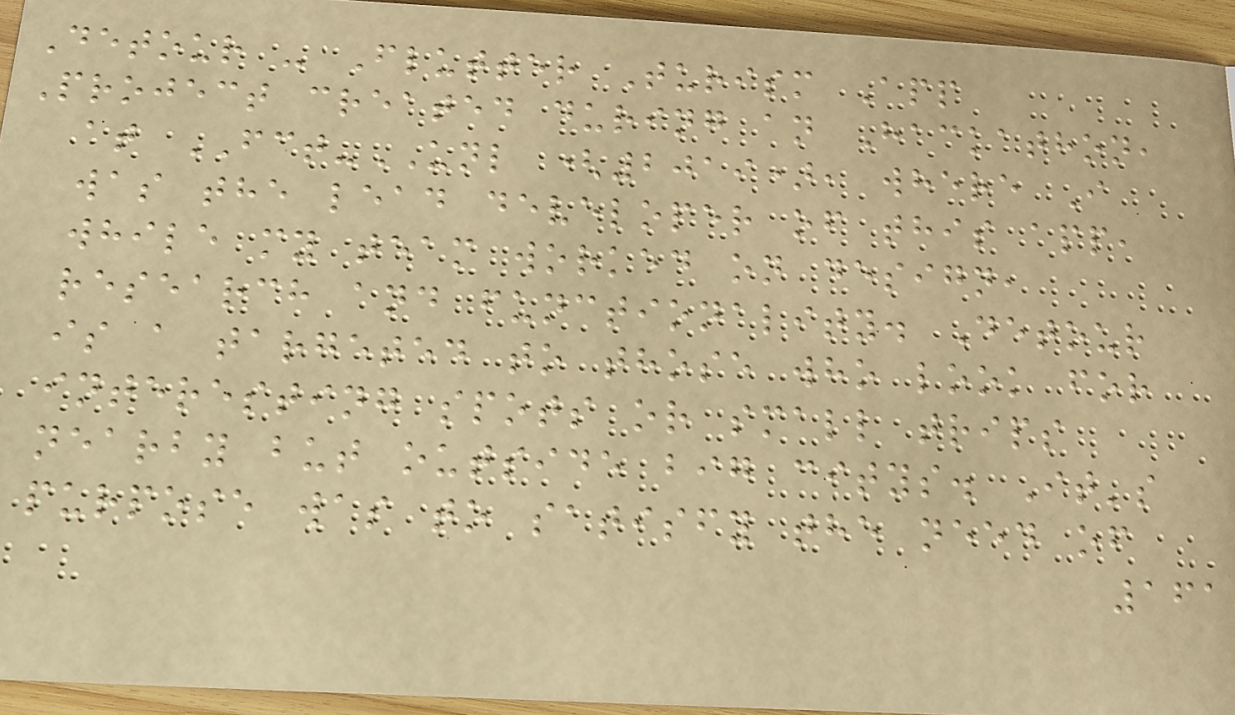Detour - Flutter Turism App
Project created during an Hackathon,
at FCT-UNL (2019), where I
was the lead developer of this app,
while my team worked on design,
research and functionality. Detour
is a targeted to those who look for
interesting spots or small trips
nearby but outside big citys. It's
purpose was to satisfy the need of
161
